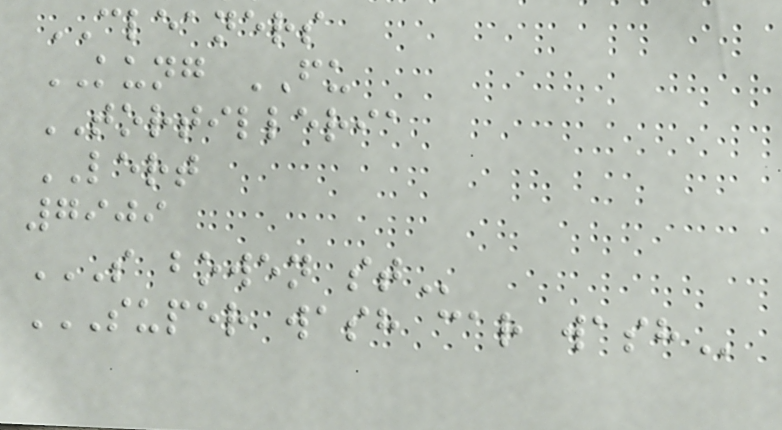CLEANERS
KUNG FU
TORTILLERIA
LERT
7909
S BOWEN ST
SUPER WASH CAR WASH
